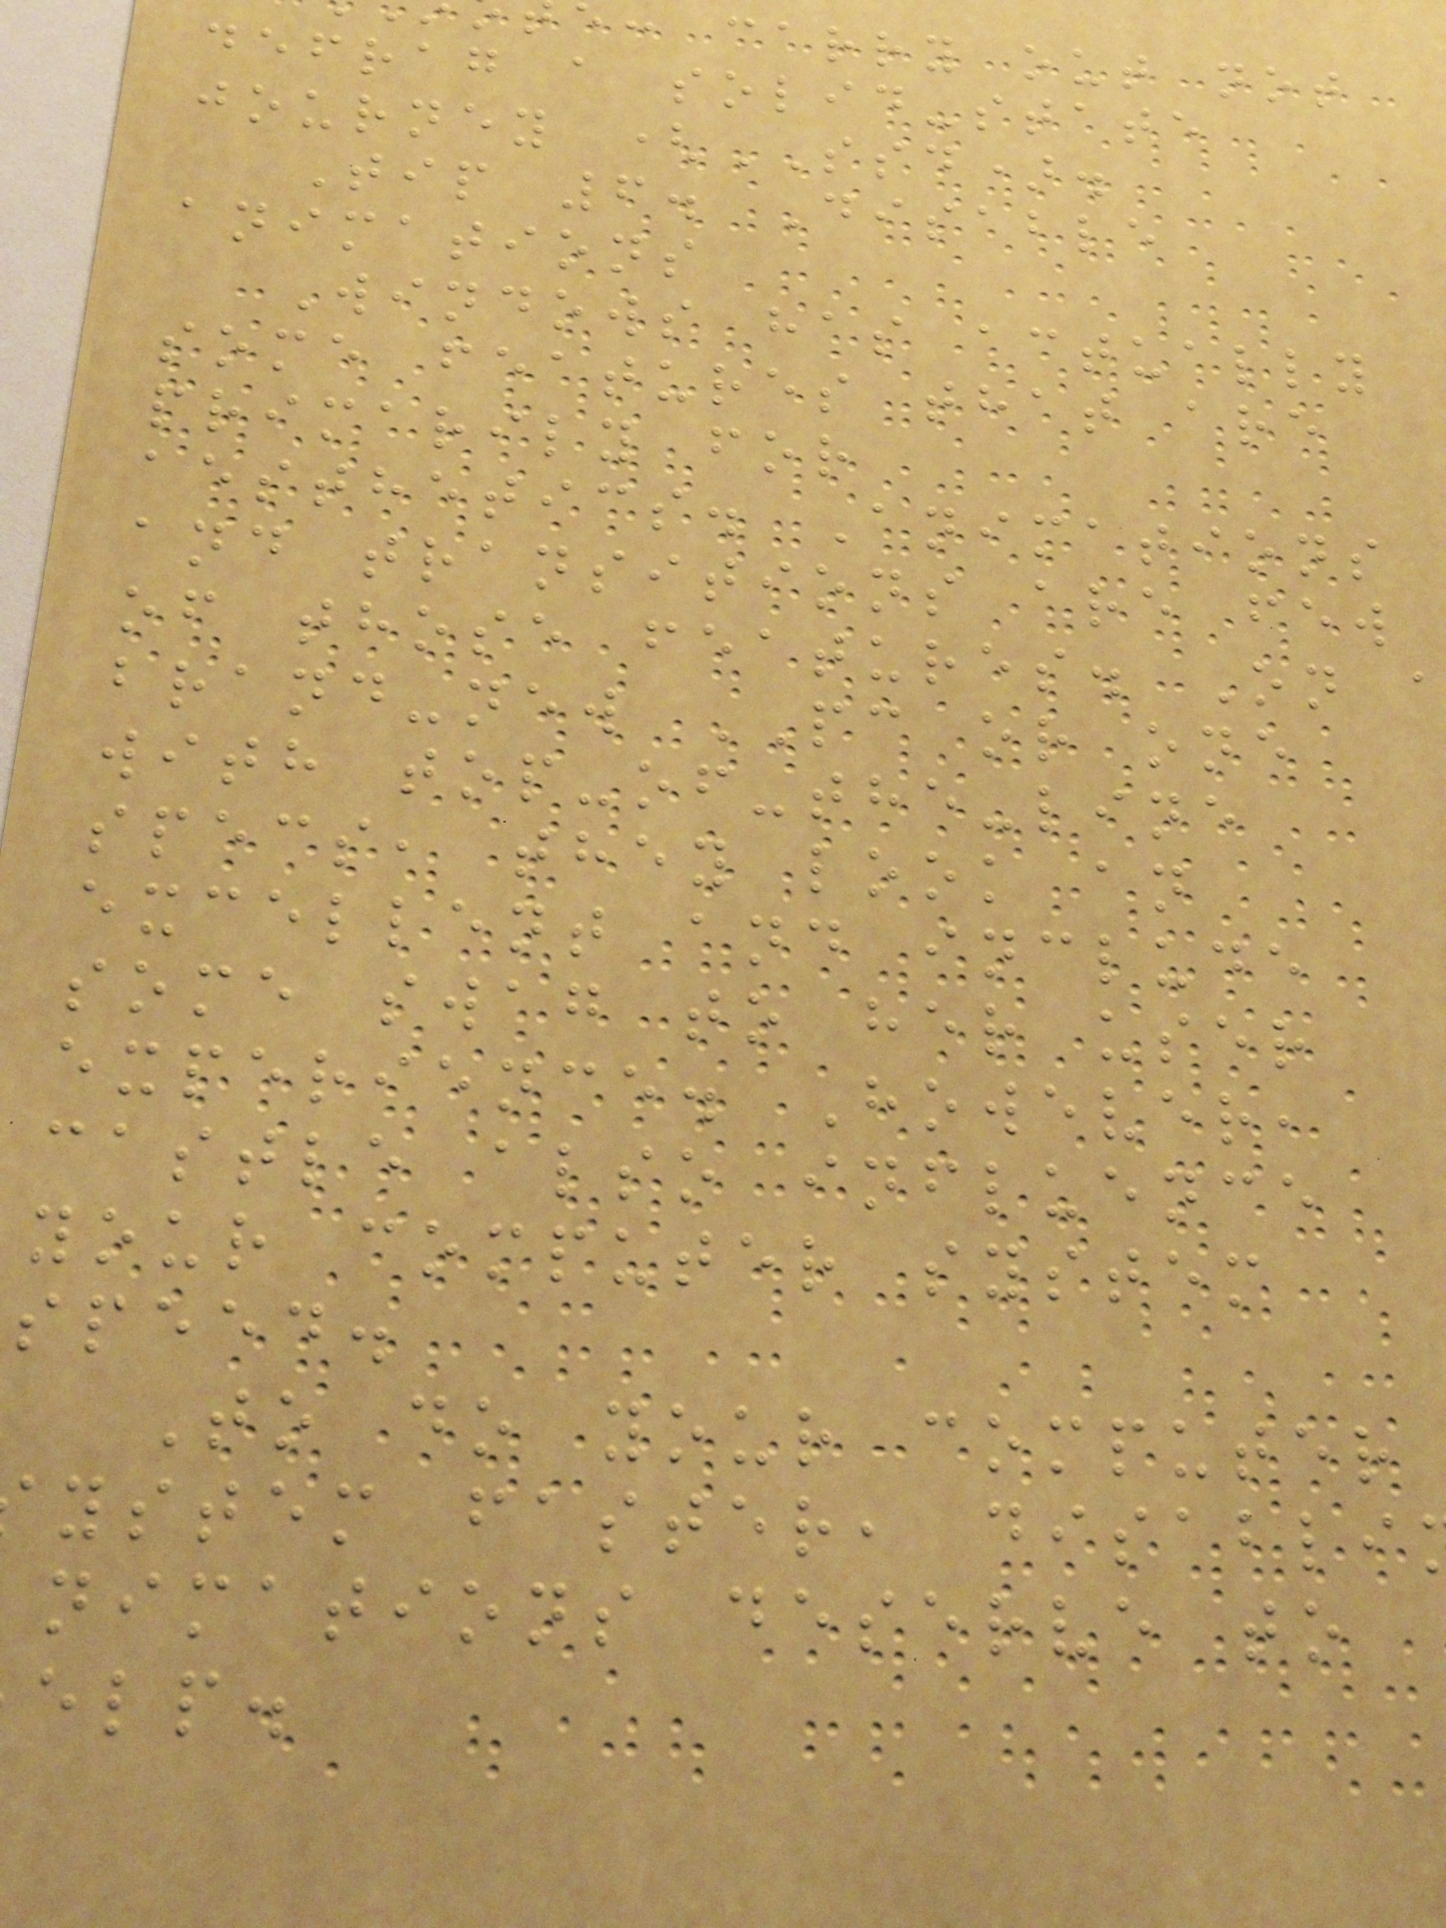: carry out not
defrag a solid-state
journey (SSD).
Tip 6. Disable
animations
Windows has actually
some features that are
primarily for
aesthetics. Animations
and transitions are few
of those features. On a
brand-new PC or one
with top-of-the-line
specs, they look an
excellent and include
some swag to her user
experience. However,
castle also influence
your computer system
speed.
To do your computer
ystem faster, disabli
nimations deserve to
elp.
